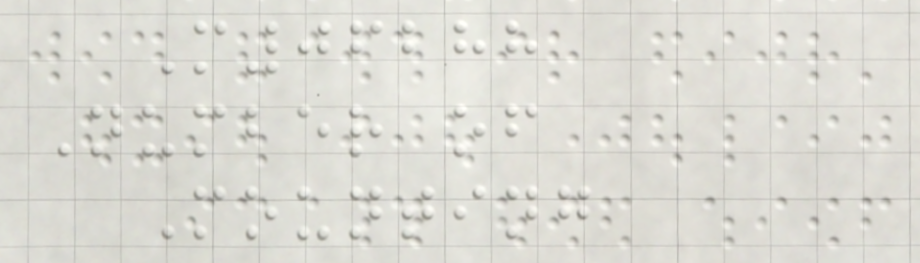M06288
Number of
Mounting
